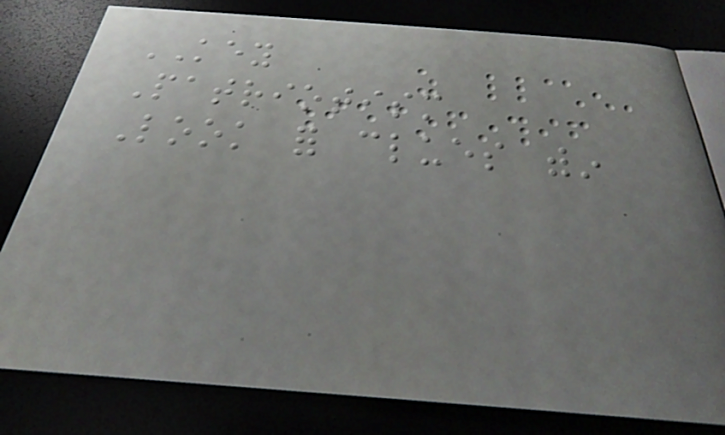KEY
Patriotism
Look for clues within
